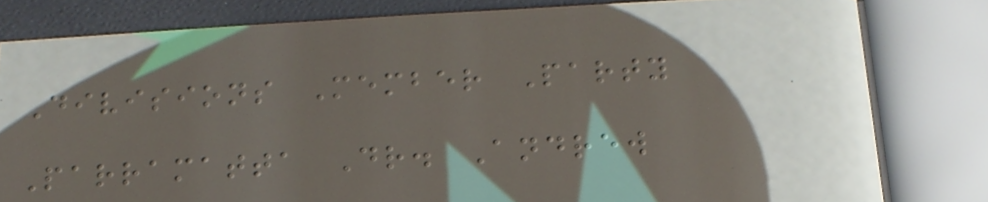Divisions Member Party
Parramatta Dr. Andrew
